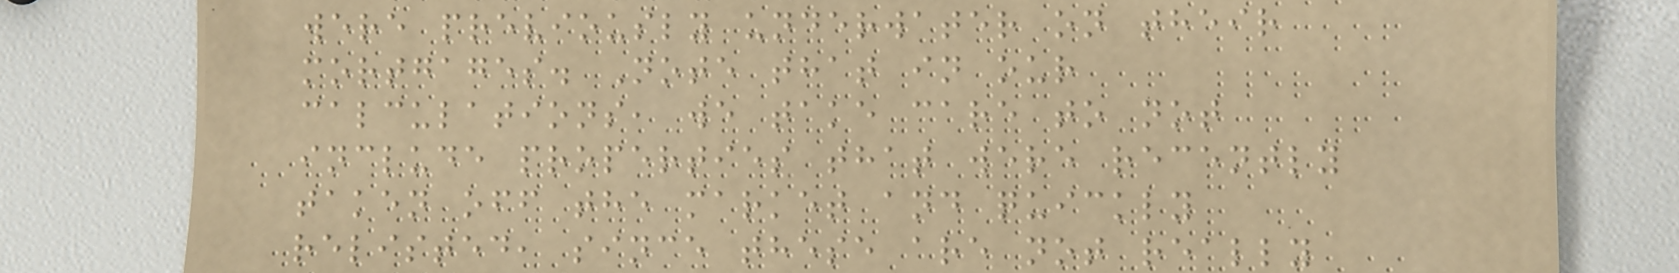were previously underwater on their
mortgages. Note that in our
calculations, we take care to not
include properties that were recently
taken off the market and quickly
relisted, since these are not really
